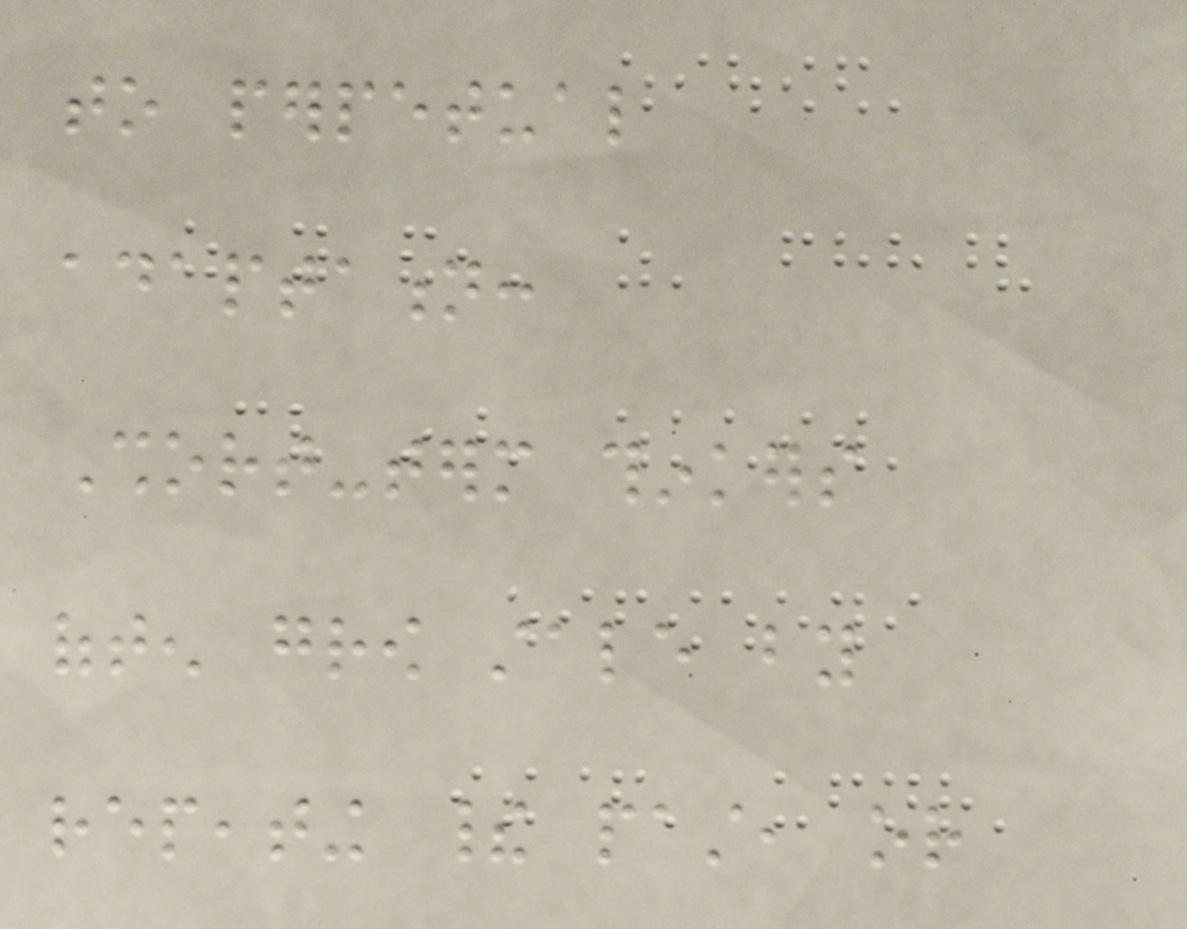to perpetual
adaptation:
Short-term thinkers
often grow stale by
repeating their past, or
